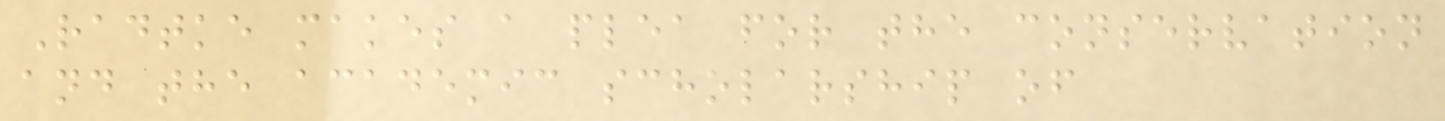Radtke makes a plea for the conservation
and the academic scholarship of
